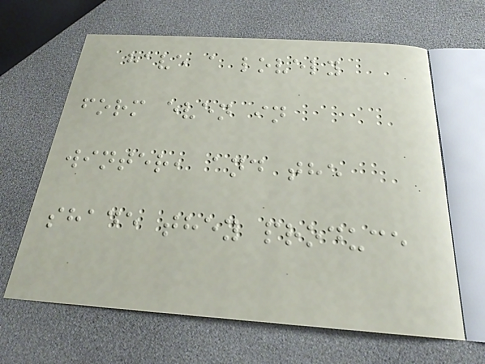have a lovely
form even in
winter, and the
shade they produce
